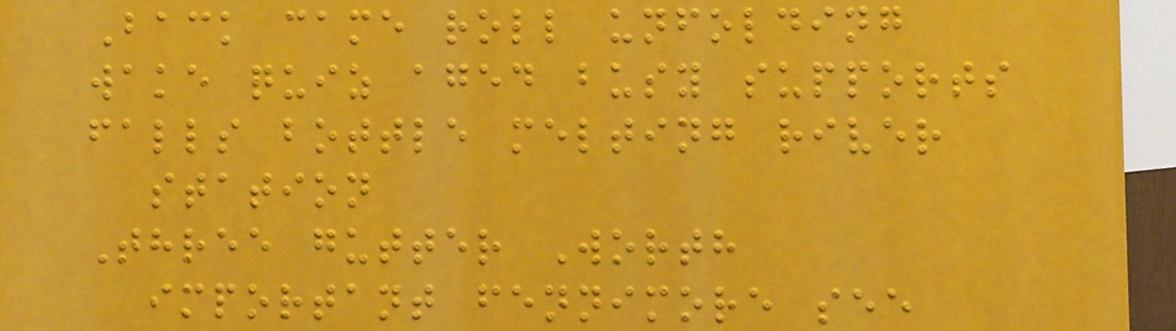Back came roll unfolding
wake quiz aged busy supports
falls bottle melting river
station
Three gutter Worth
important fennimore see
